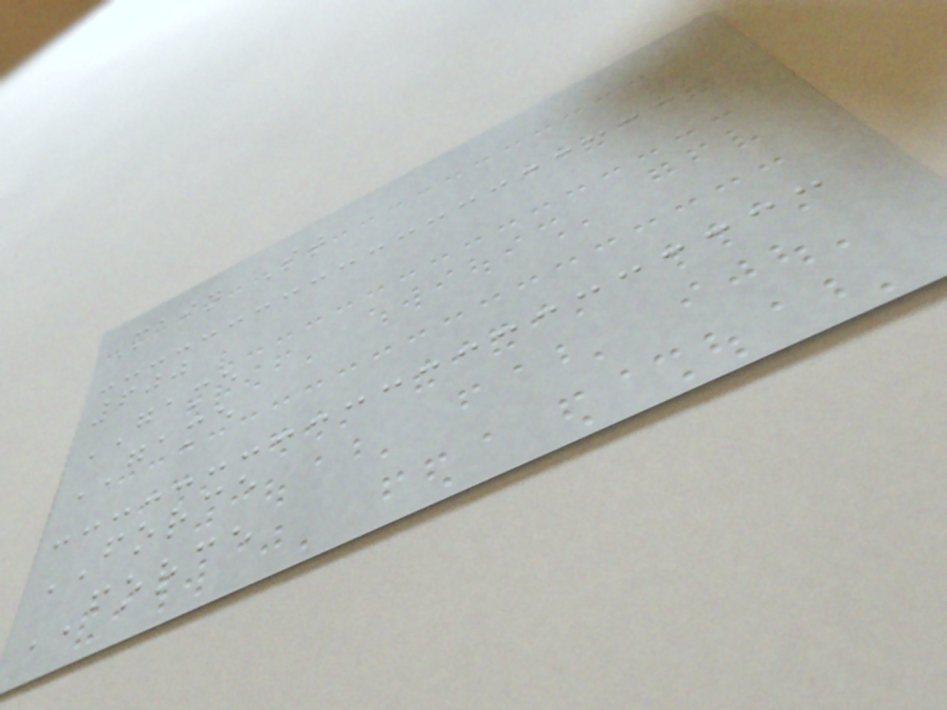Main St
600
GAME
GAME
FORCE
FORCE
